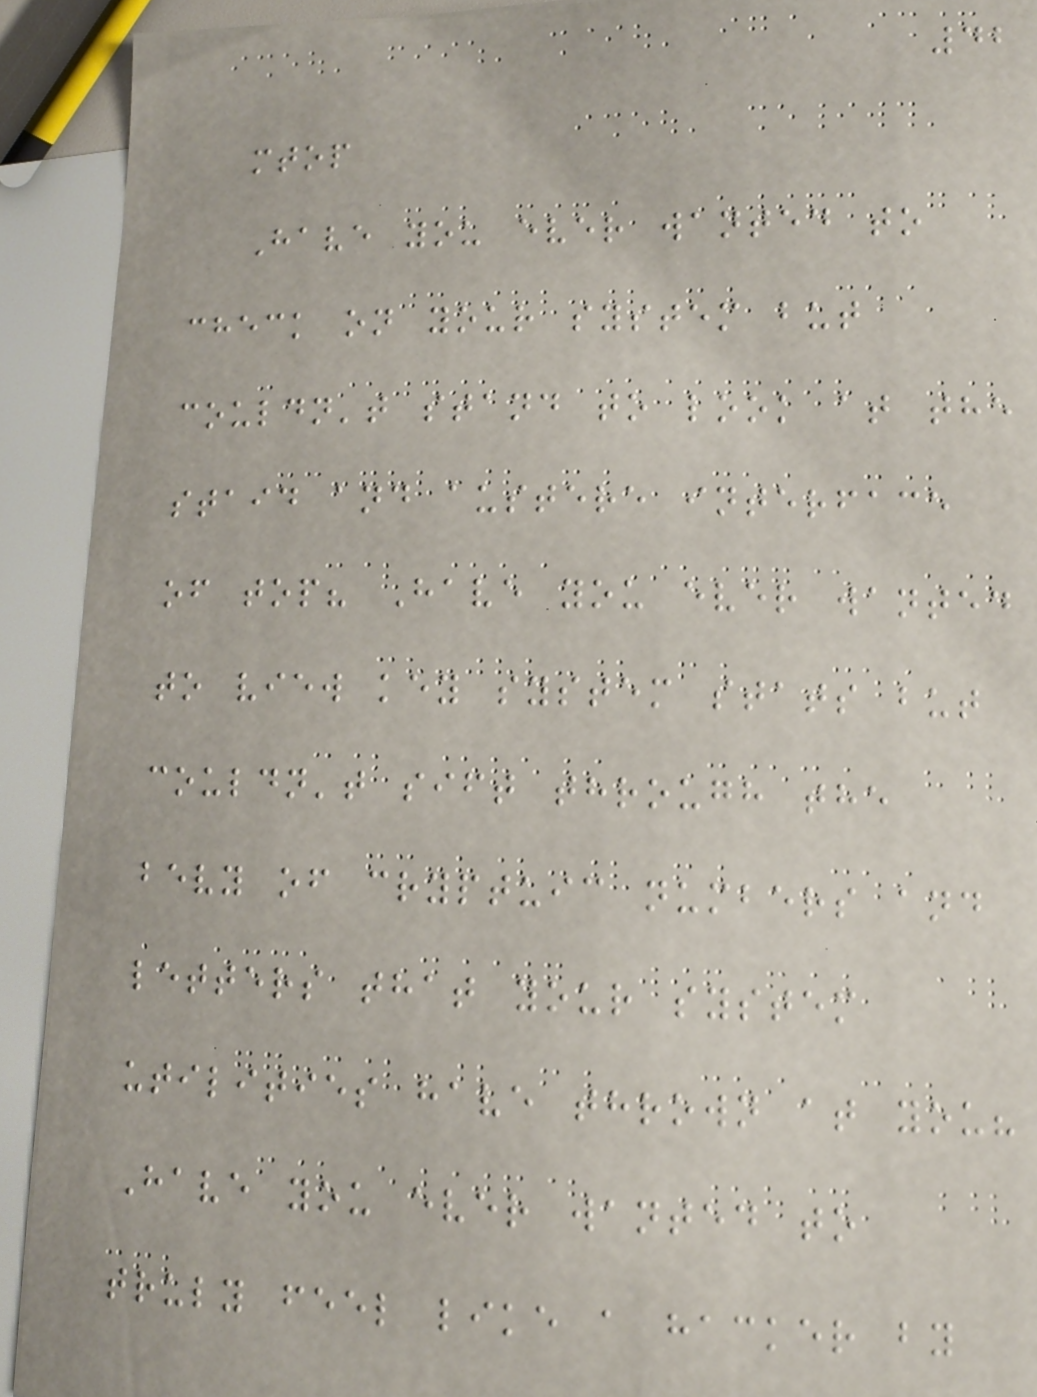42
mtop
Have you ever wanted to
check on your system but
couldn't stand to look at the
staid and austere interface
of top? Have you ever wanted
to view key system stats but
couldn't sift through the
bevy of cryptuic numbers and
letters that your system
utilities have thrown at you?
Have you ever wanted to
truly feel like a hacker by
